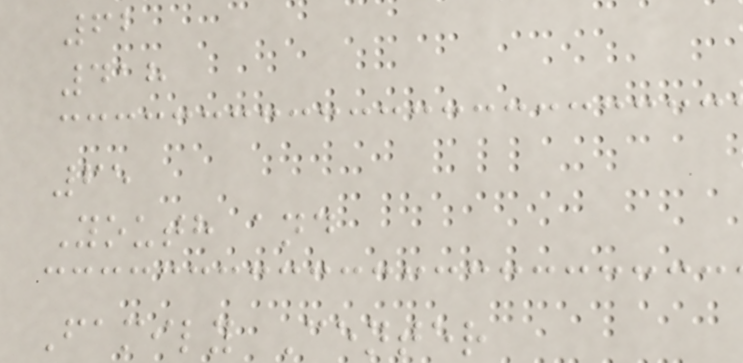62
418
65
Youth and
Family Center
